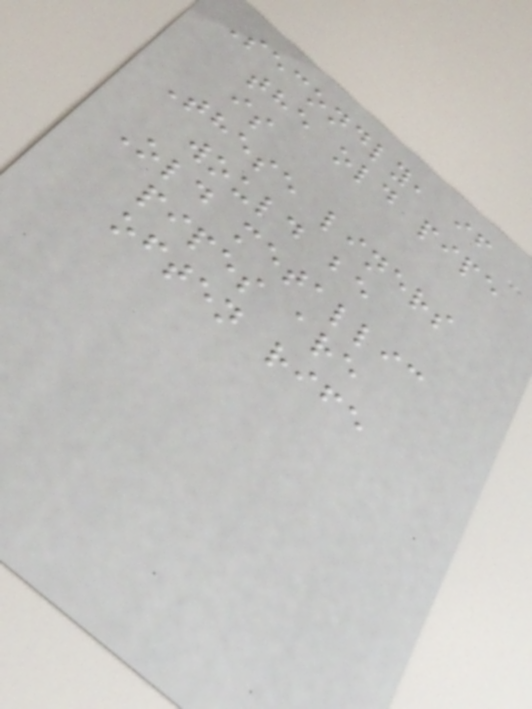Secondly, if
the old pipe
is
These liners
would be
Old metallic
pipes are
often rife
